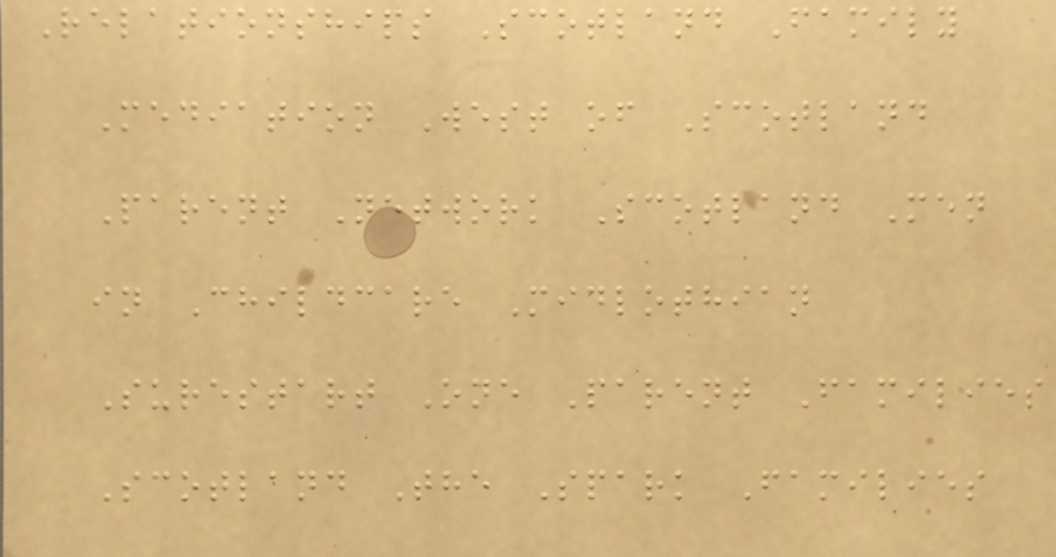Relationships Scotland Family
Mediation West of Scotland
Parent Network Scotland Men
in Childcare Midlothian
Surestart One Parent Families
Scotland The Spark Families
